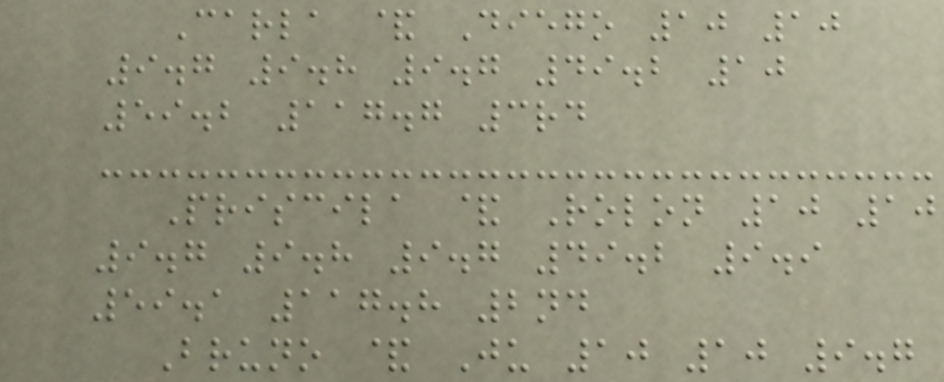Carla & Diego 10 10
9.7 9.8 9.7 49.2 10
59.2 117.7 3rd
Priscila & Rolon 10 10
9.7 9.8 9.7 49.2 9.9
59.1 117.8 2nd
Bruno & Ju 10 10 9.7
